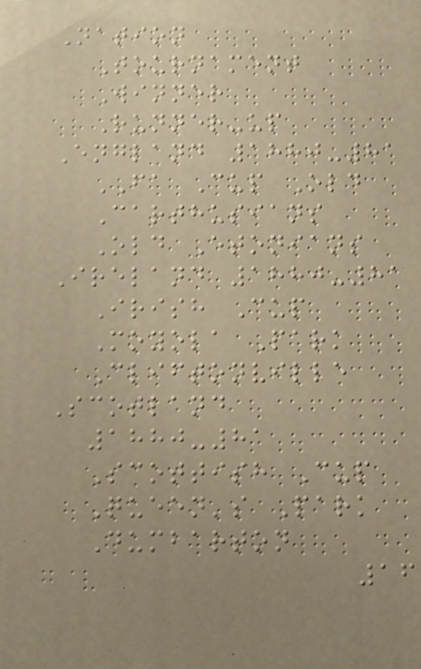Nation
Tournament
Winner
Runner-up
England 1880-81
FA Cup Old
Carthusians
Old Etonians
Ireland 1880-81
Irish Cup
Moyola Park
Cliftonville
Scotland
1880-81
Scottish Cup
Queen's Park
Dumbarton
16
